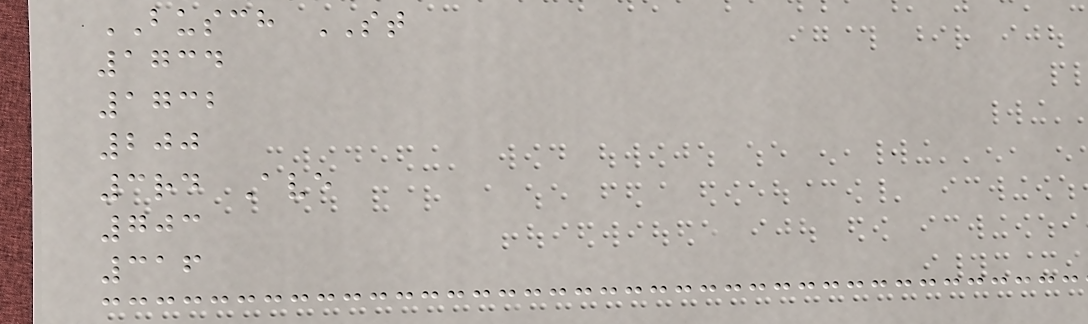BUSCH ST
1734
1732
200
3rd Ave
703
316
